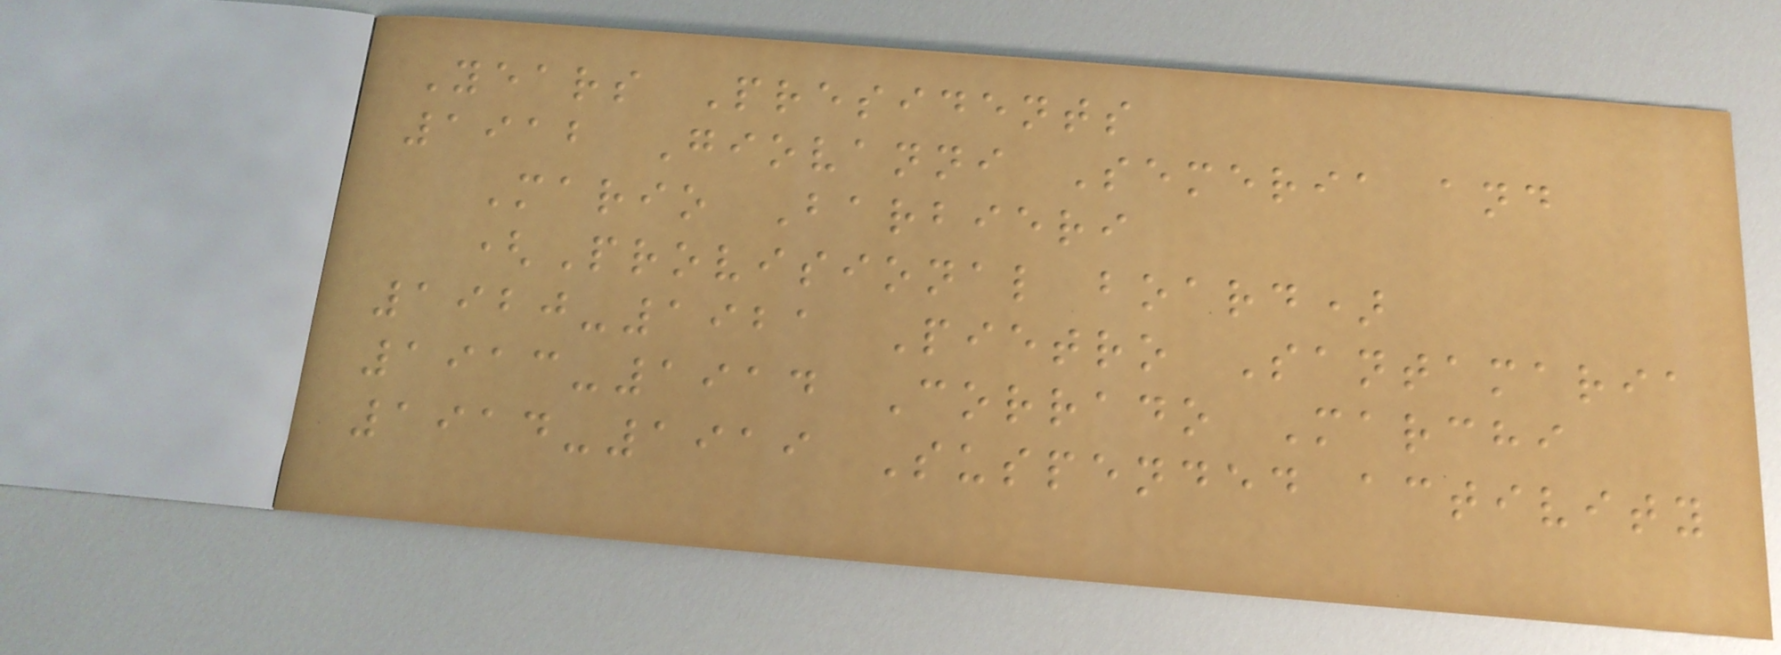Years Presidents
1912 Giovanni Semeria and
Mario Barbieri
(Provisional board)
1920-1921 Pietro Santamaria
1913-1914 Corrado Marchi
1914-1919 Suspended activity
